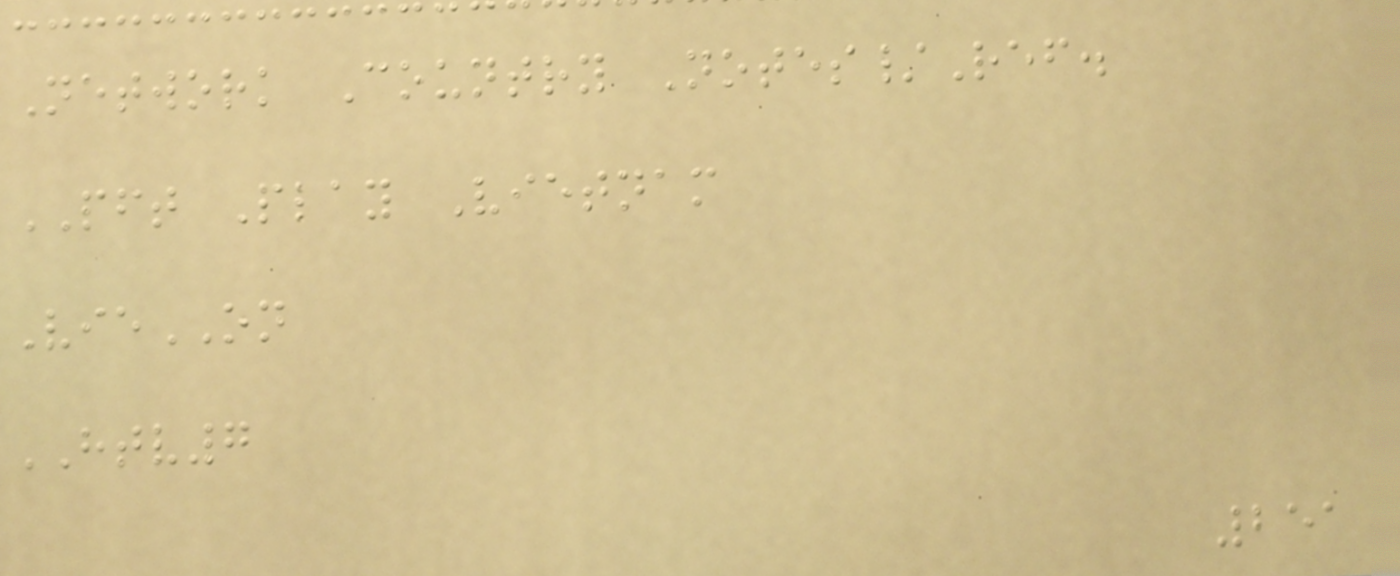Network Country Notes/Ref.
PFT Play Vietnam
VieON
HTV7
251
